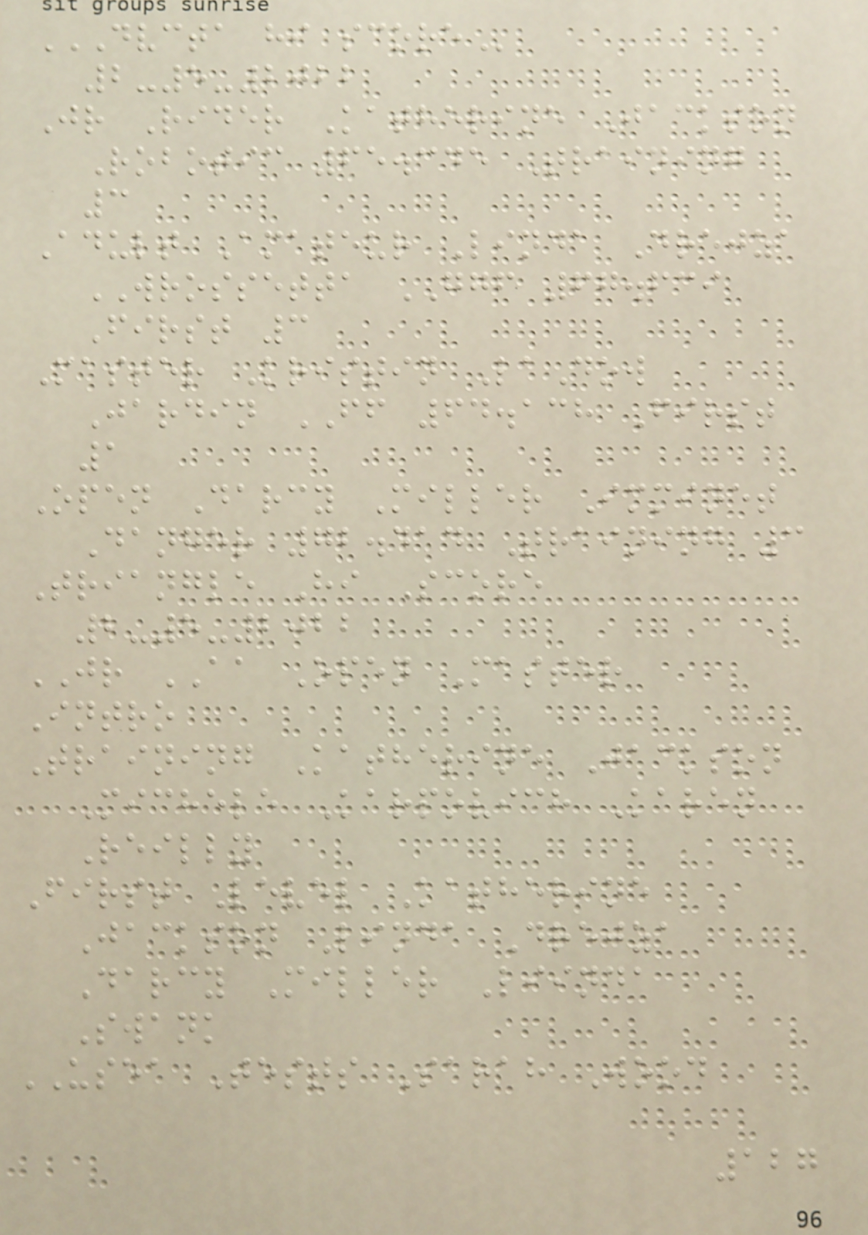DVCTA HI SCORE
2-5-2022
Jr Rider Katherine Jackson
Robotic 65.345 Training
3
Adult Amateur Linda Drejza
WROSSETTA GGF 67.639
First 3
Master Kristin LaDow
Jardin FF 64.138 First
1
Open Darcy Miller Imminet
Danger 72.414 Training 3
Triangle Hi Score
2-5-2022
JR AA Open Master
Intro
Training Katherine Jackson
Michele Karpovich Karen
Reilly
First Level Katherine
Jackson Linda Drejza
Darcy Miller Liinda
Swank
USEA Tests Sarah Wood
127
